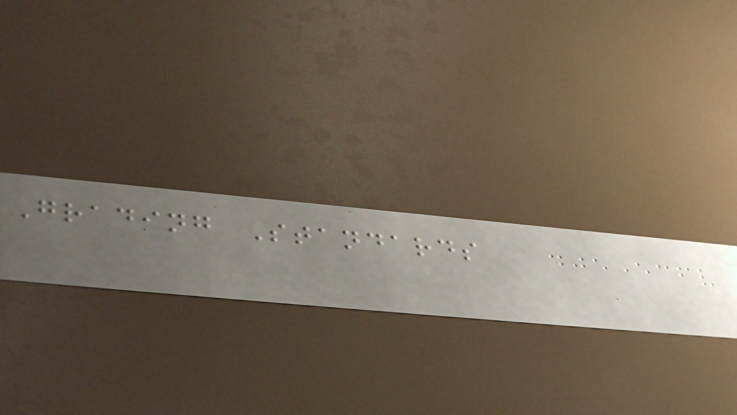Grading Standards
